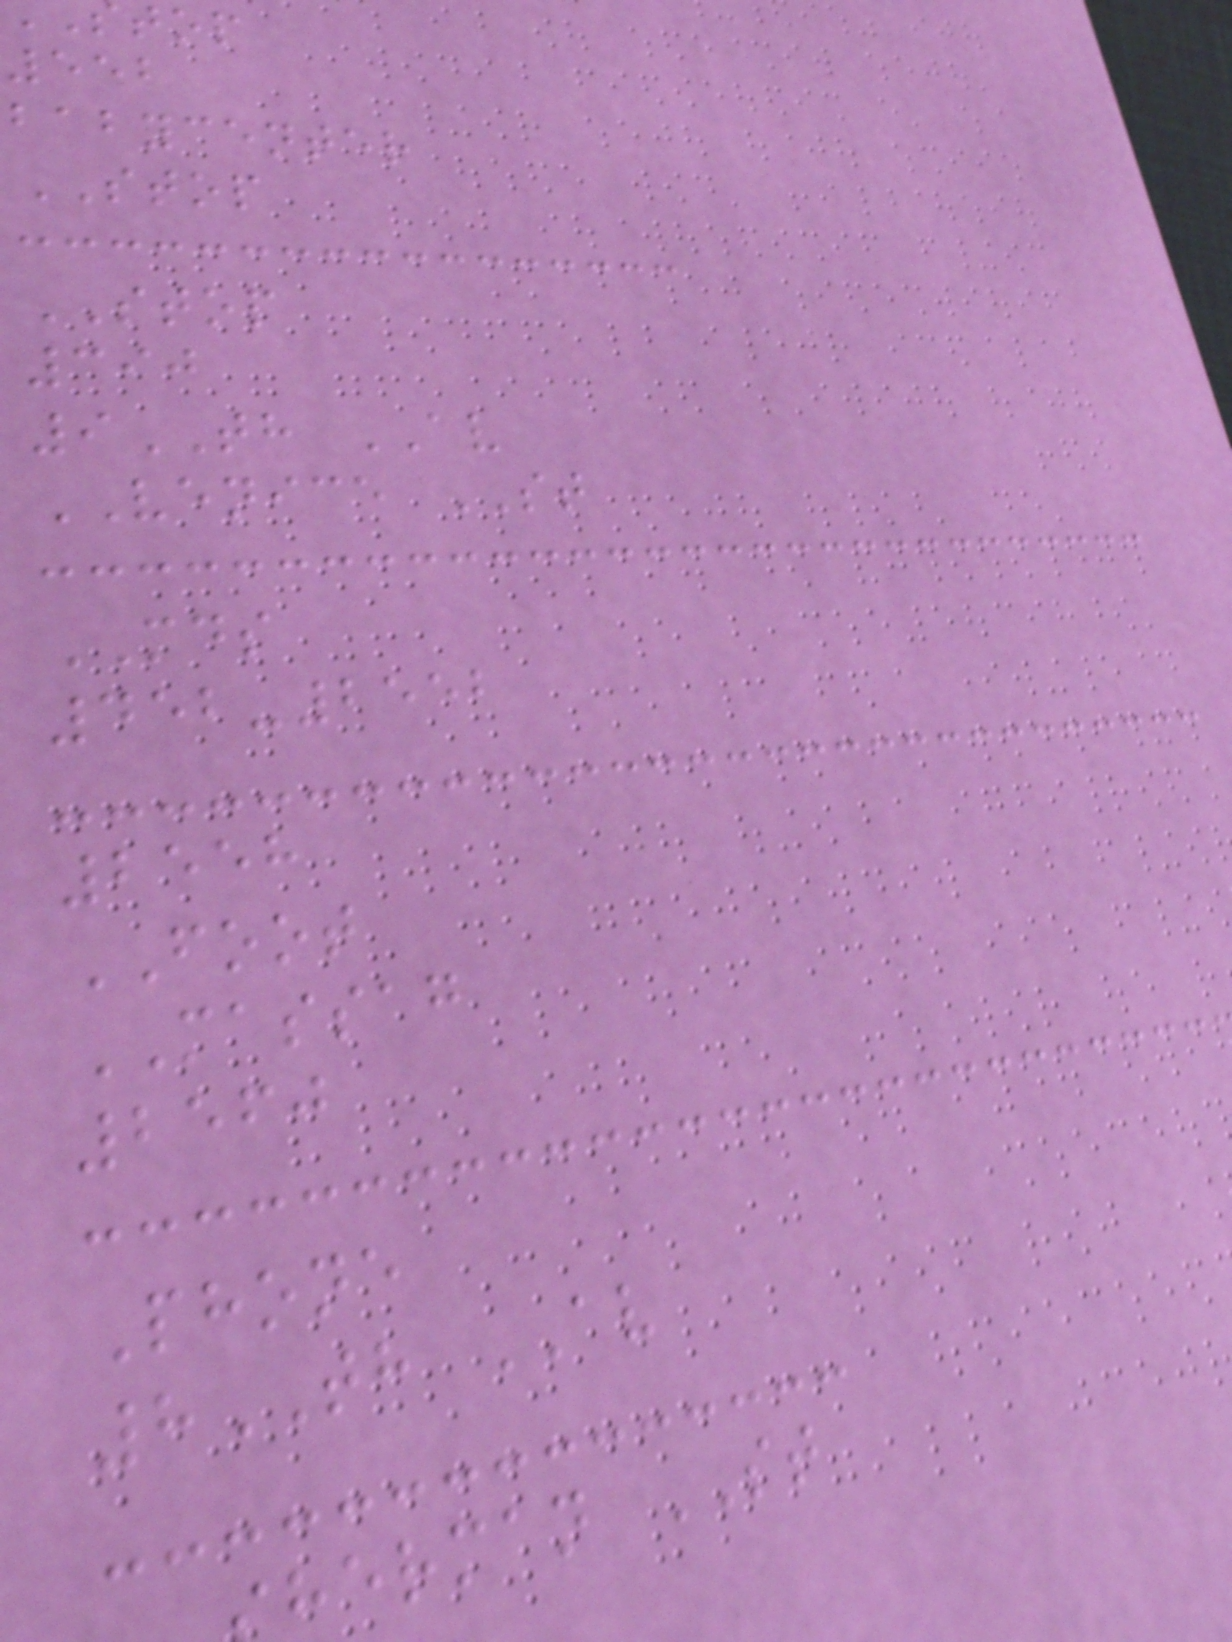552
babycenter
STOP
STOP
390
9TH AV
VENICE ST
MDS
452-2552
2558
FOOT
MASSAG
2560
Phone
8TH AV
herman ST
